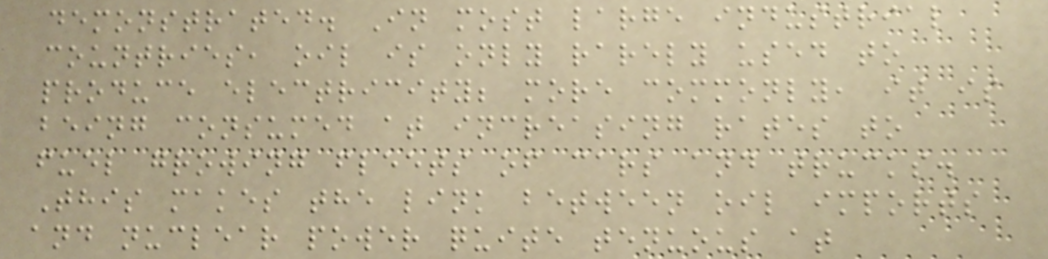demonstrated. In most large industrial
countries, oil is only rarely used to
produce electricity; more commonly, it is
being consumed at increasing rates to
fuel growing fleets of cars and trucks.
This makes the link between oil imports
and nuclear power quite tenuous at
